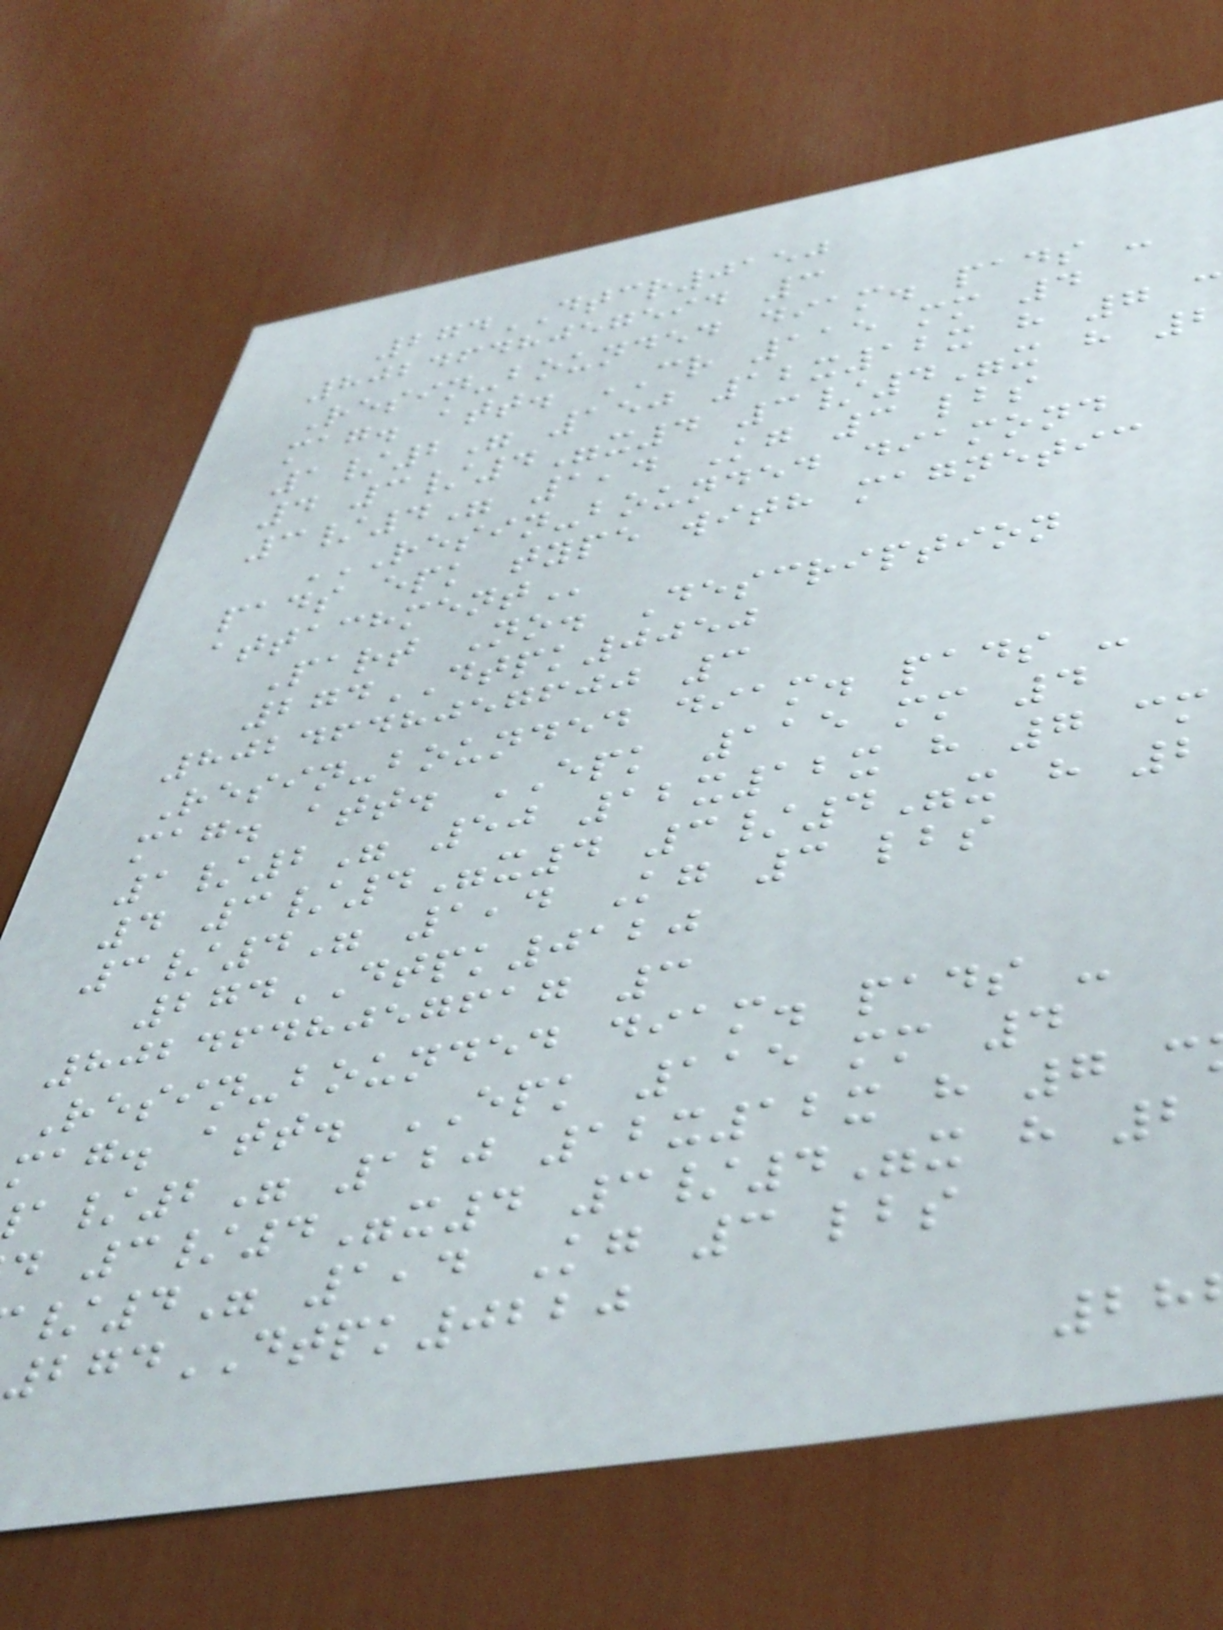274DTCR0150
8024648057594 3
Resin-bounded diam. pads -
mag. att. CR 115 mm 4
1/2" 150 12x12x h 7 c
4 3/4"x4 3/4"x h 2
3/4" 1,4 Kg 3 lbs
RESIN-BOUNDED DIAMOND
pads epk type with magnetic
Part No. Description
274DTPK0050
8024648057600 3
Resin-bounded diam. pads -
mag. att. EPK 115 mm 4
1/2" 50 12x12x h 7 cm
4 3/4"x4 3/4"x h 2
3/4" 1,4 Kg 3 lbs
274DTPK0120
8024648057617 3
Resin-bounded diam. pads -
mag. att. EPK 115 mm 4
/2" 120 12x12x h 7 c
d 3/4"x4 3/4"x h 2
/4" 1,4 Kg 3 lbs
274DTPK0220
